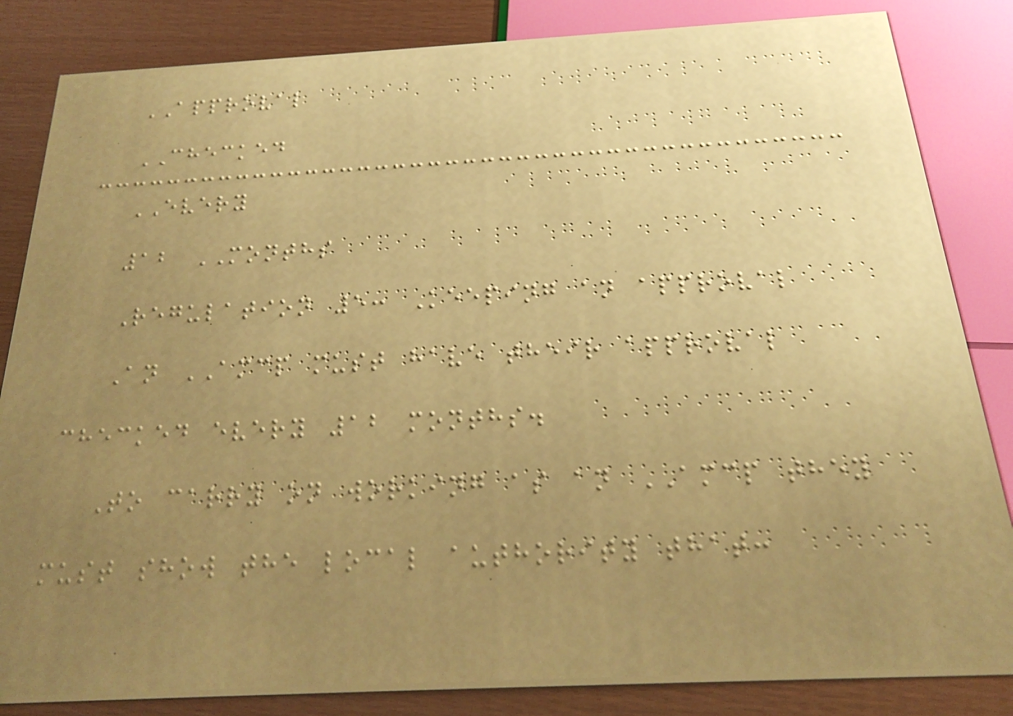APPROVAL
CHECKED
EVERY
12 MONTHS
Regulation 5: Keeping an approval
An AMCP must have their approval
checked every 12 months.
To carry on working as an AMCP they
must show the local authority that:
